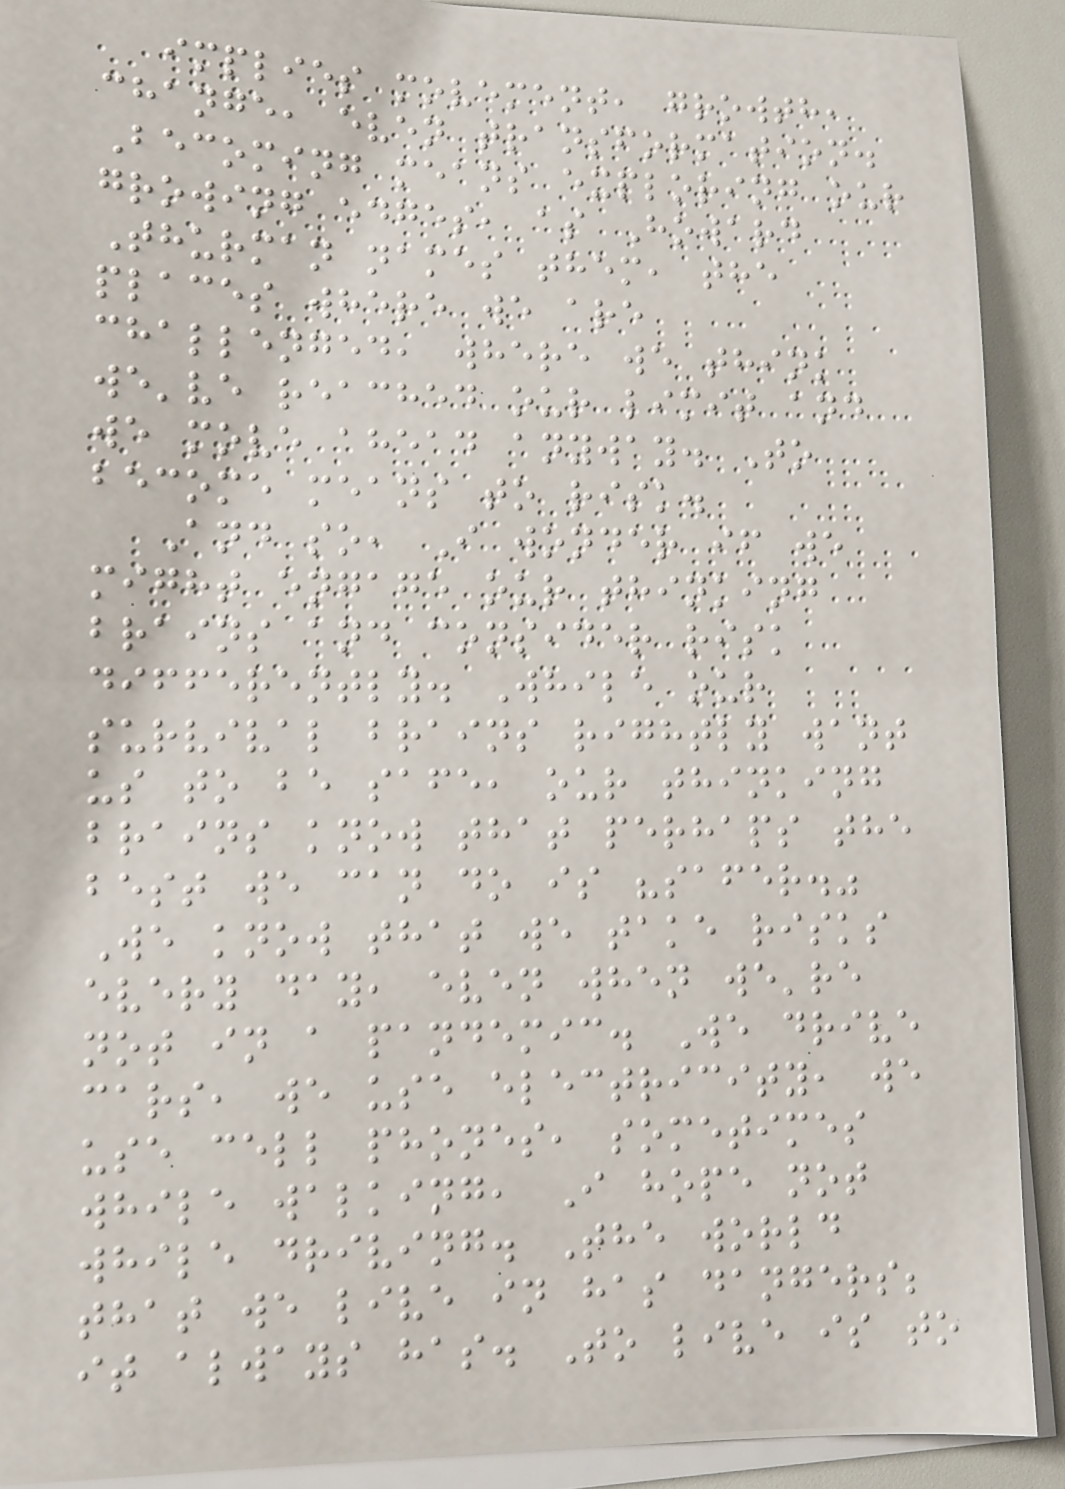implies movement, growth,
change, even transformation.
Becoming means exploring our
growing edges, as Howard
Thurman names them, the
places where we are
challenged, where we think
we've reached our limit and
we move ahead anyway. To
become means to risk.
And so, I wonder if we
might engage our thinking
brains and consider risk
differently. While our
survival brains rightly want
us to be safe, our thinking
brains know that perhaps the
best we can do is "safer."
We know that we take risks
every day, even when we're
not in a pandemic. We drive
cars, we use electricity, we
use cell phones, sometimes
while walking, I hope not
while driving. The world
that we live in has dangers;
it always has. To live is to
